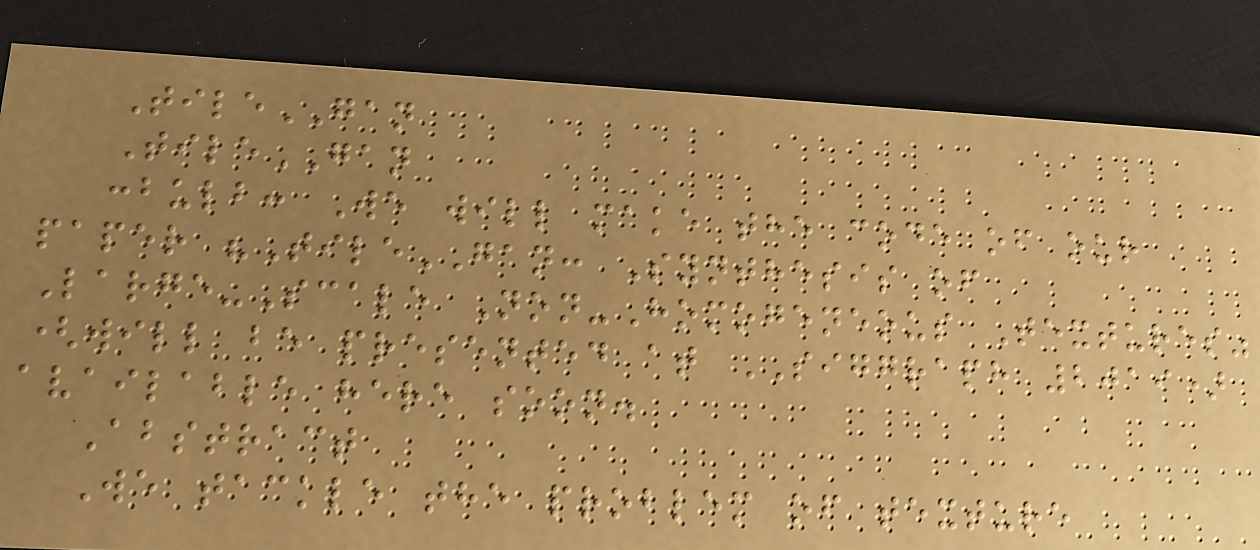TileGAN
TileGAN
:bulb: We will make the code of our
paper "TileGAN: Synthesis of
Large-Scale Non-Homogeneous Textures"
(will be presented at SIGGRAPH 2019)
available here soon.
Abstract
We tackle the problem of texture
